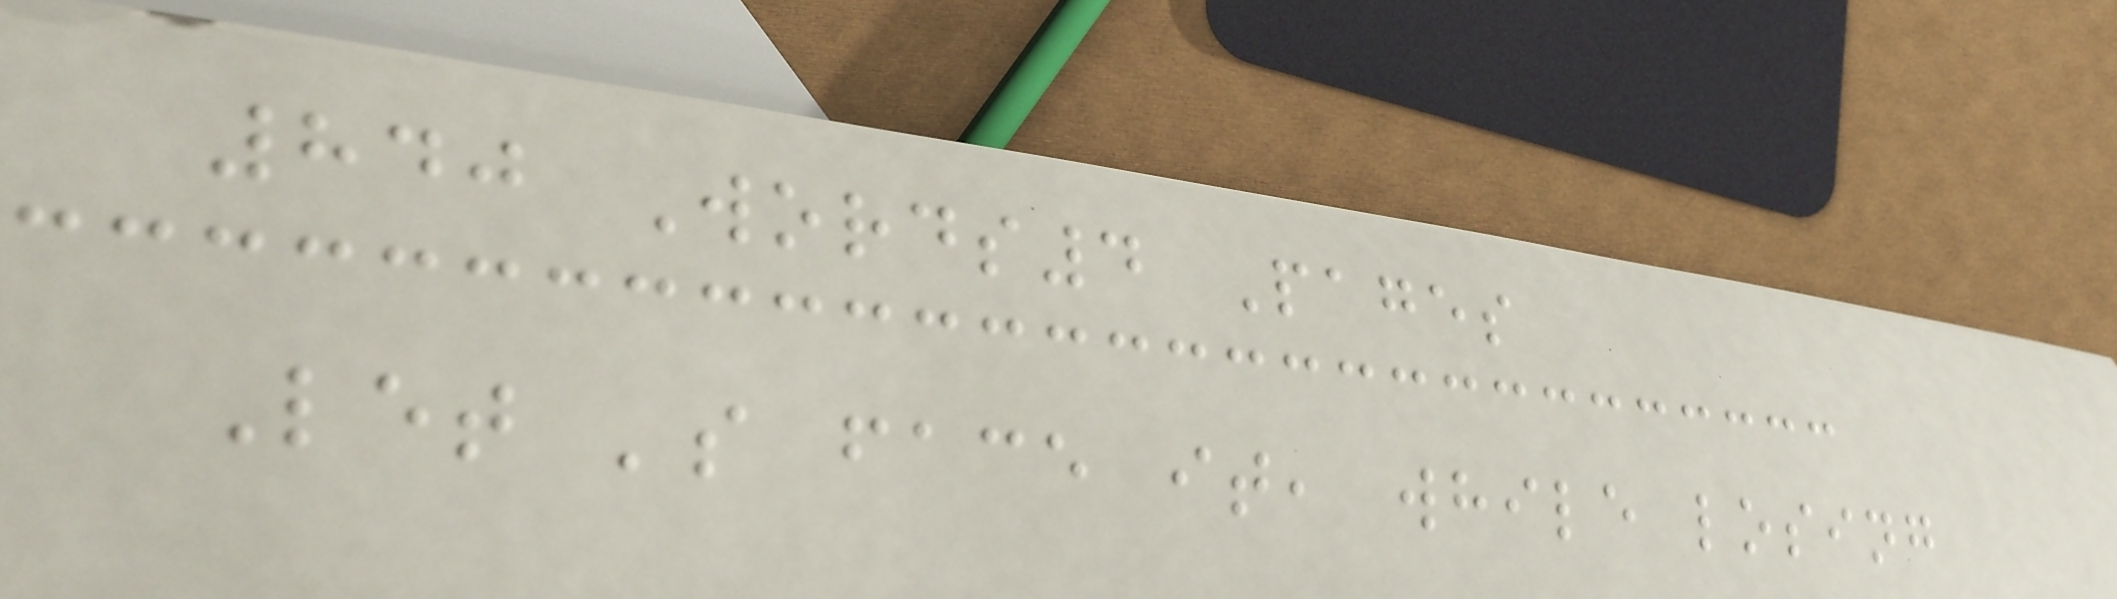840 Words4 Pages
Let 's face it, while losing
